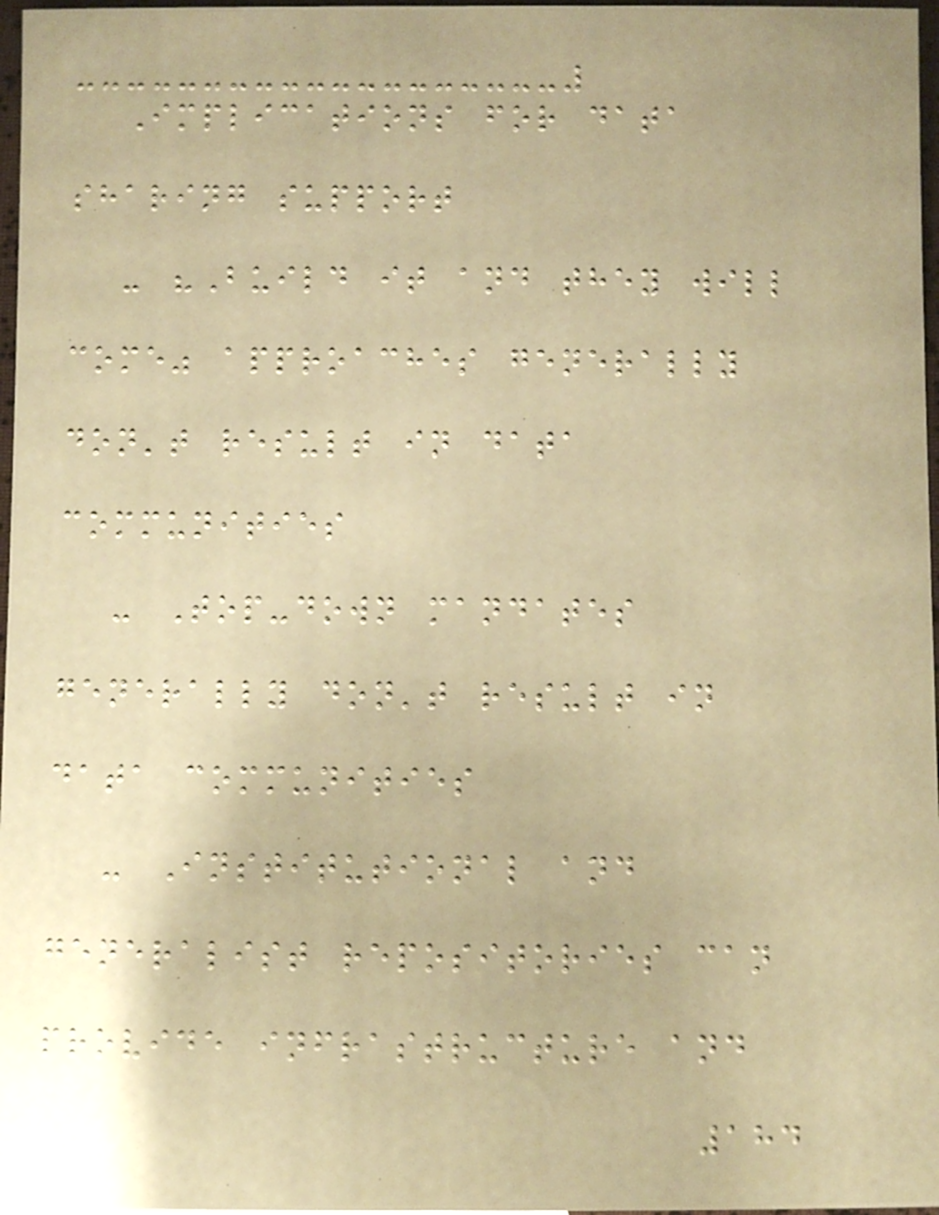Implications for data
sharing support
- "Build it and they will
come" approaches generally
don't result in data
communities
- Top-down mandates
generally don't result in
data communities
- Institutional and
generalist repositories can
provide infrastructure and
184
